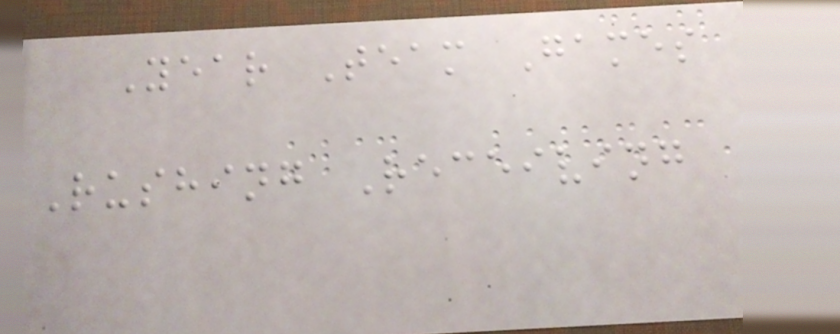Year Team Games
Rushing Receiving
